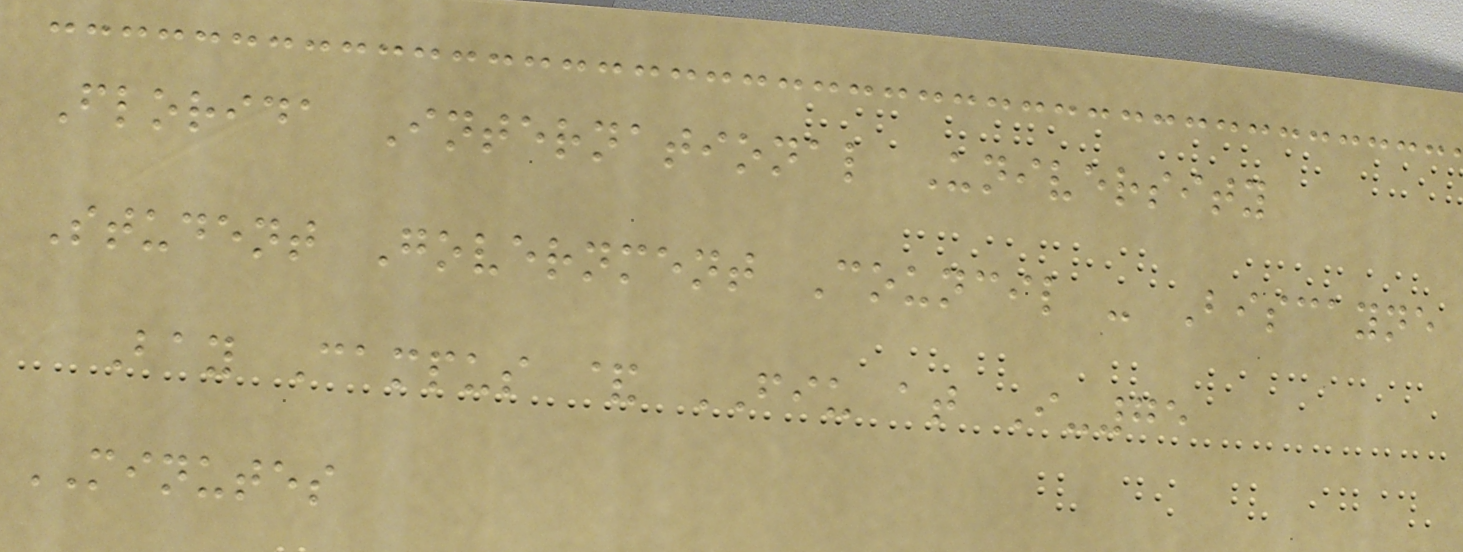Florida International University
Student Government Council - Biscayne
Bay Campus & FIU at I-75
MINUTES
